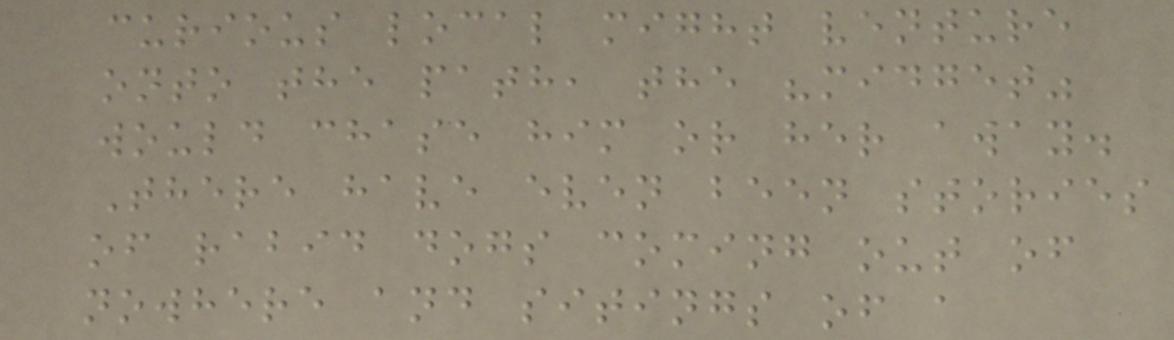curious local might venture
onto the path, the "midget"
would chase him or her away.
There have even been stories
of rabid dogs coming out of
nowhere and sitings of a
